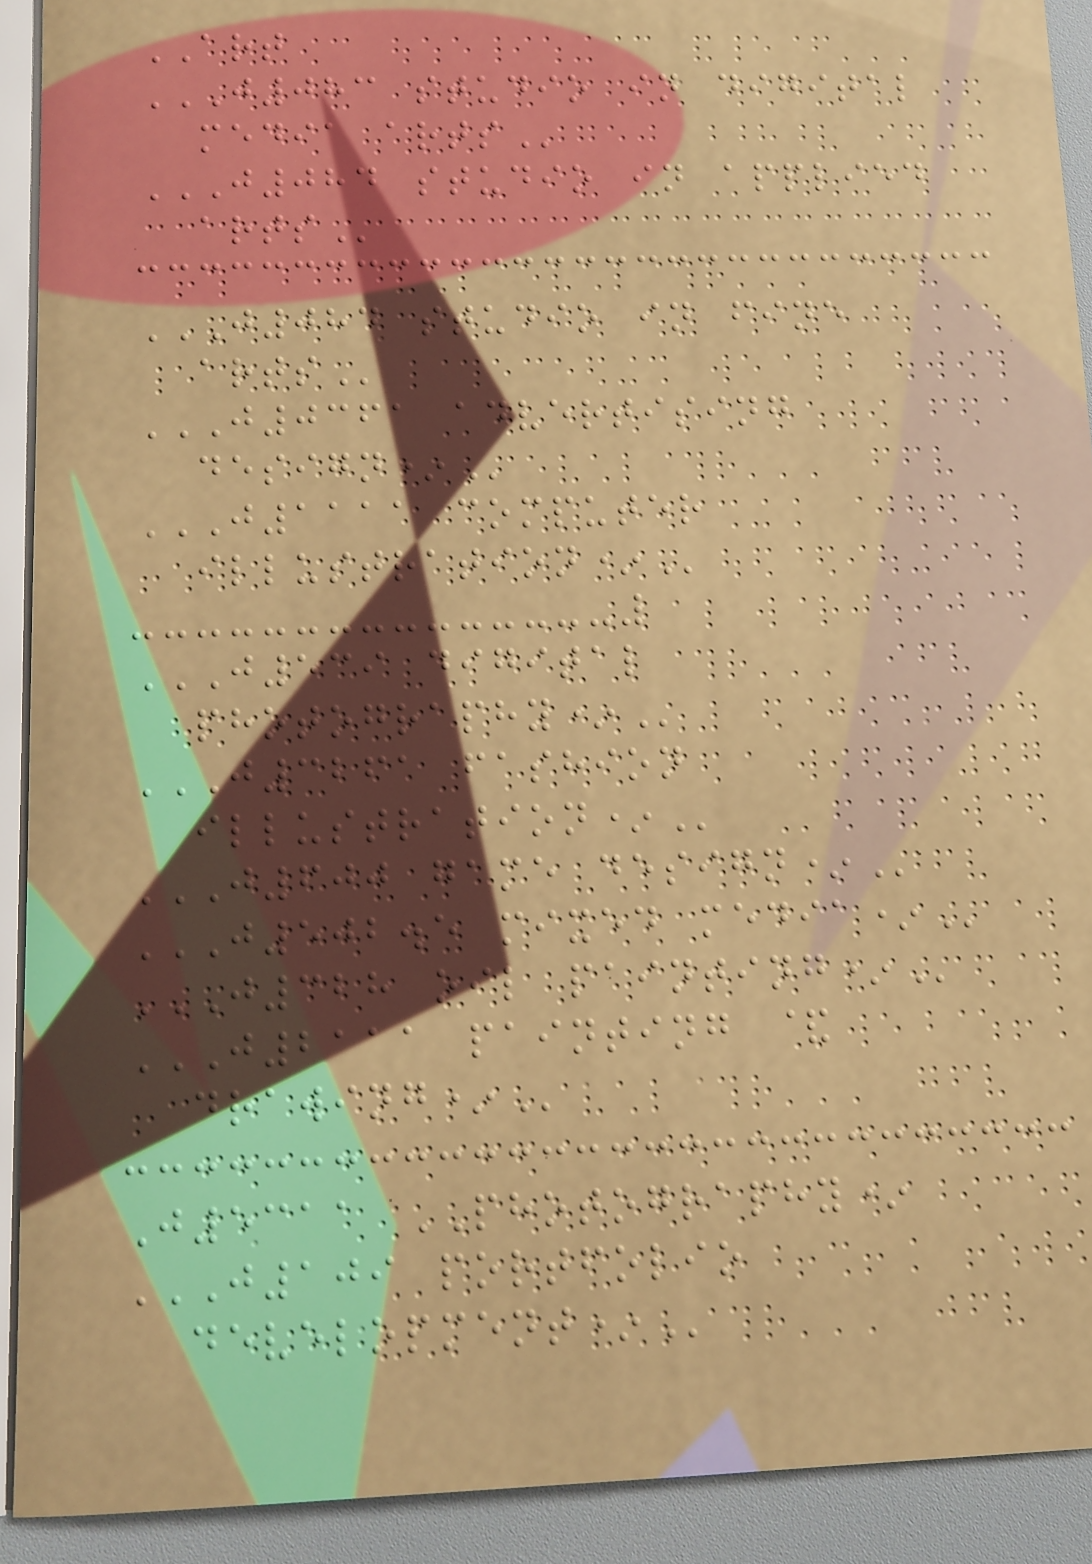ART
J083 STUDIO IN DIGITAL
MEDIA ARTS
J084 STUDIO IN APPLIED
ARTS
J084 STUDIO IN FINE
ARTS
J0361 ADVERTISING
DESIGN*
J1111 COMPUTER
ILLUSTRATION*
J539 DIGITAL
PHOTOGRAPHY*
J3261 FASHION
ILLUSTRATION*
J600 GAME DESIGN*
J502.5 MIXED MEDIA*
J328 OIL PAINTING*
J2111 PAINTING &
DRAWING*
J5311 PHOTOGRAPHY*
J109 PORTFOLIO
DEVELOPMENT*
